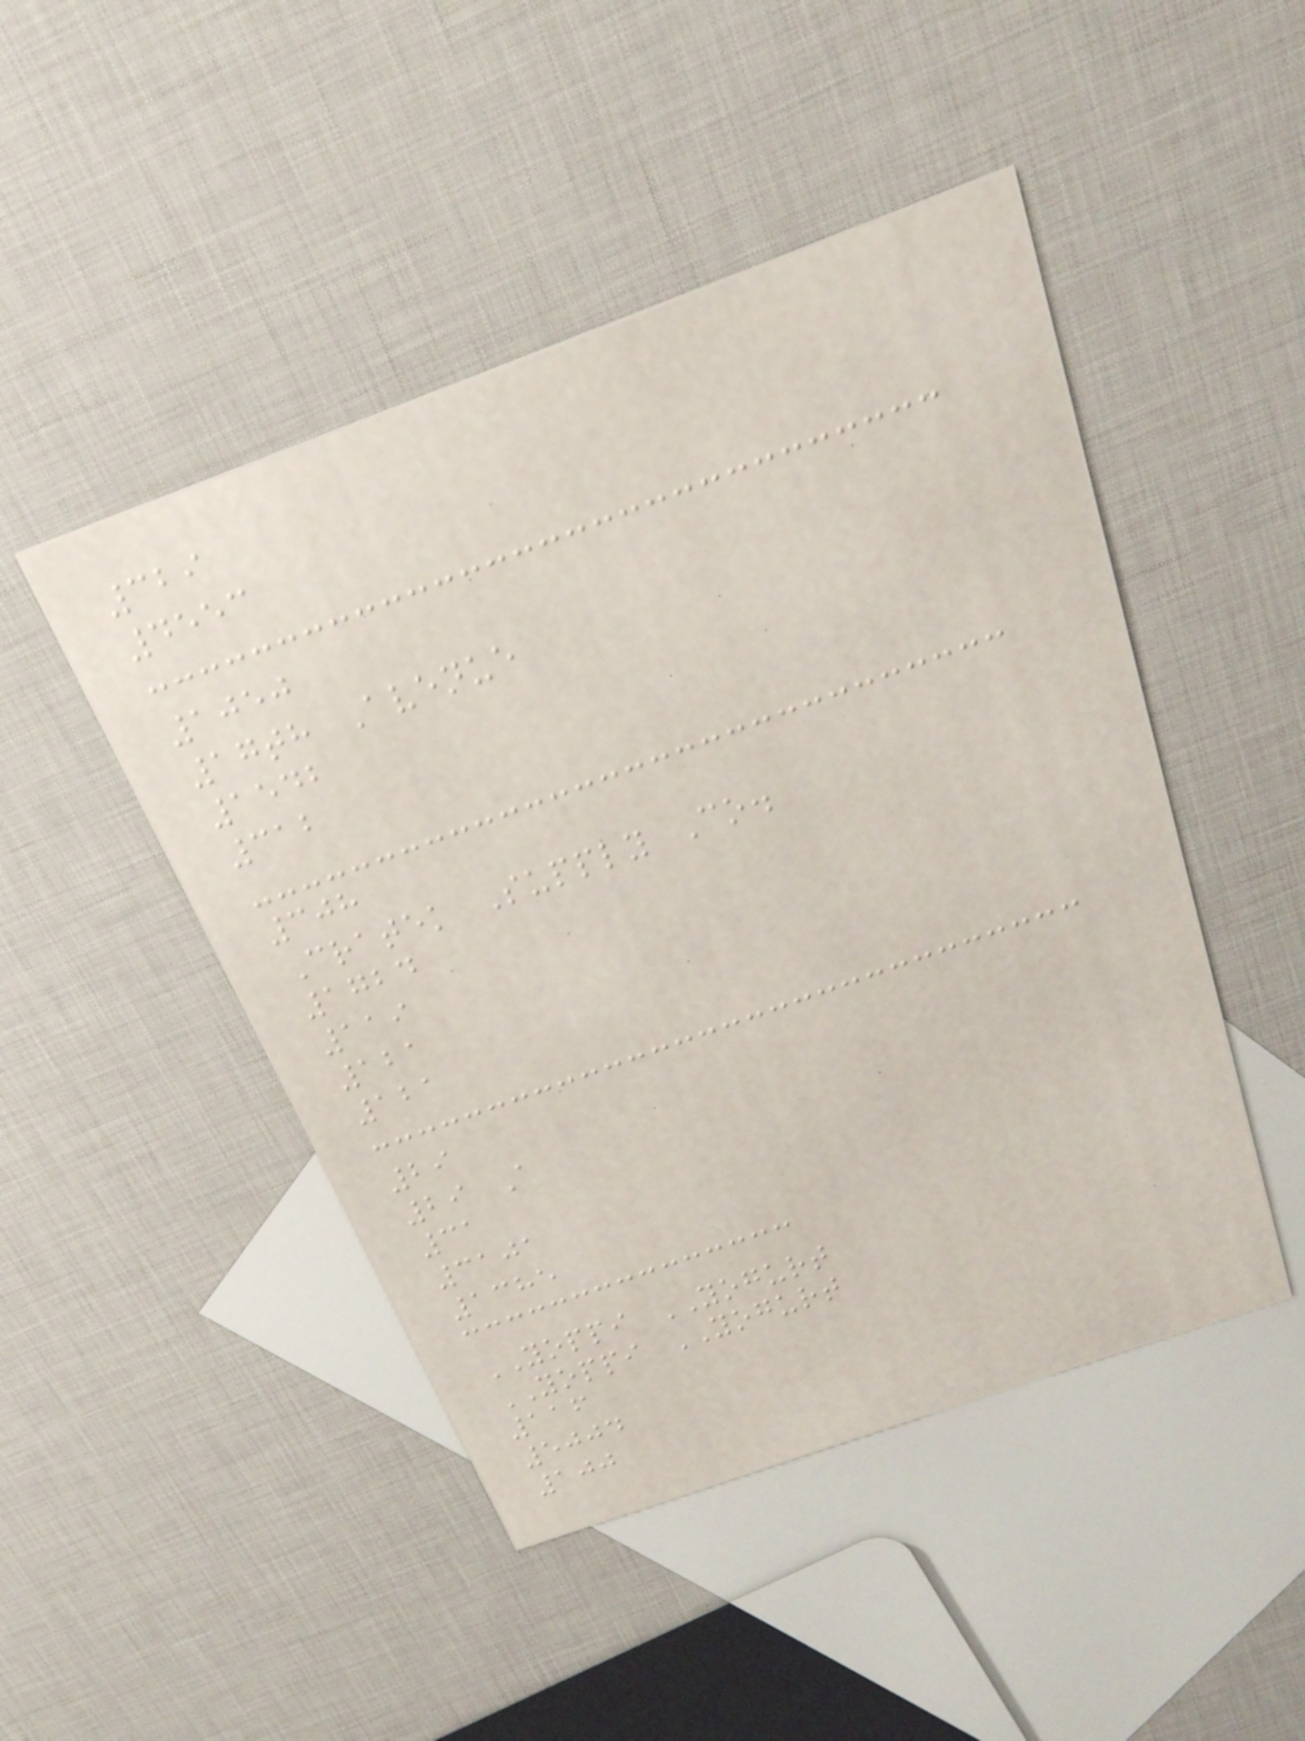329
4553
1050
17th Avenue
1542
312
308
Cratek Supply Co.
1724
119
121
121
29
29 A
31
3101
1385
YOPPI YOGURT
YOPPI YOGURT
116
5004
100
